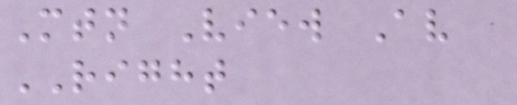Mtn View Av
RIGHT
